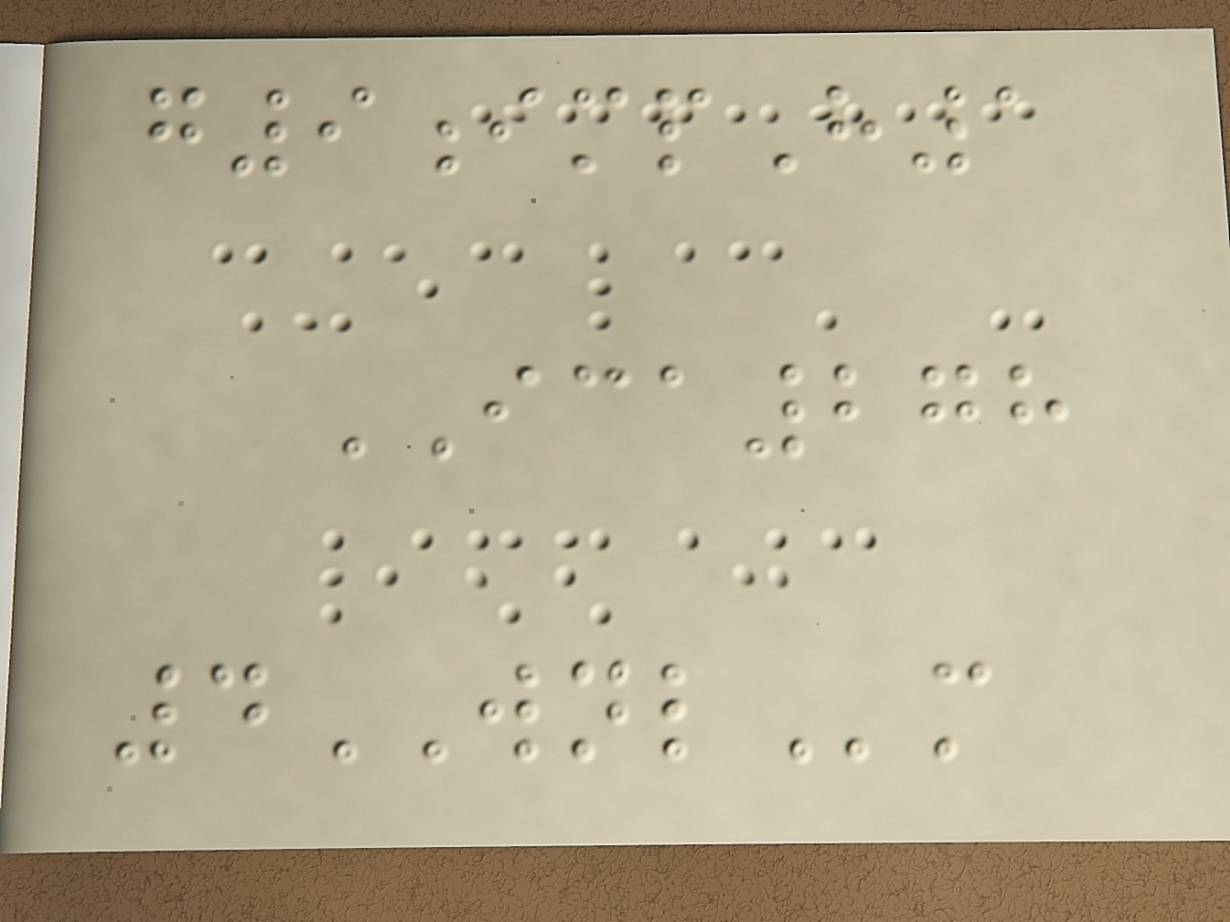g9impH1
ICA278
4WNLm
